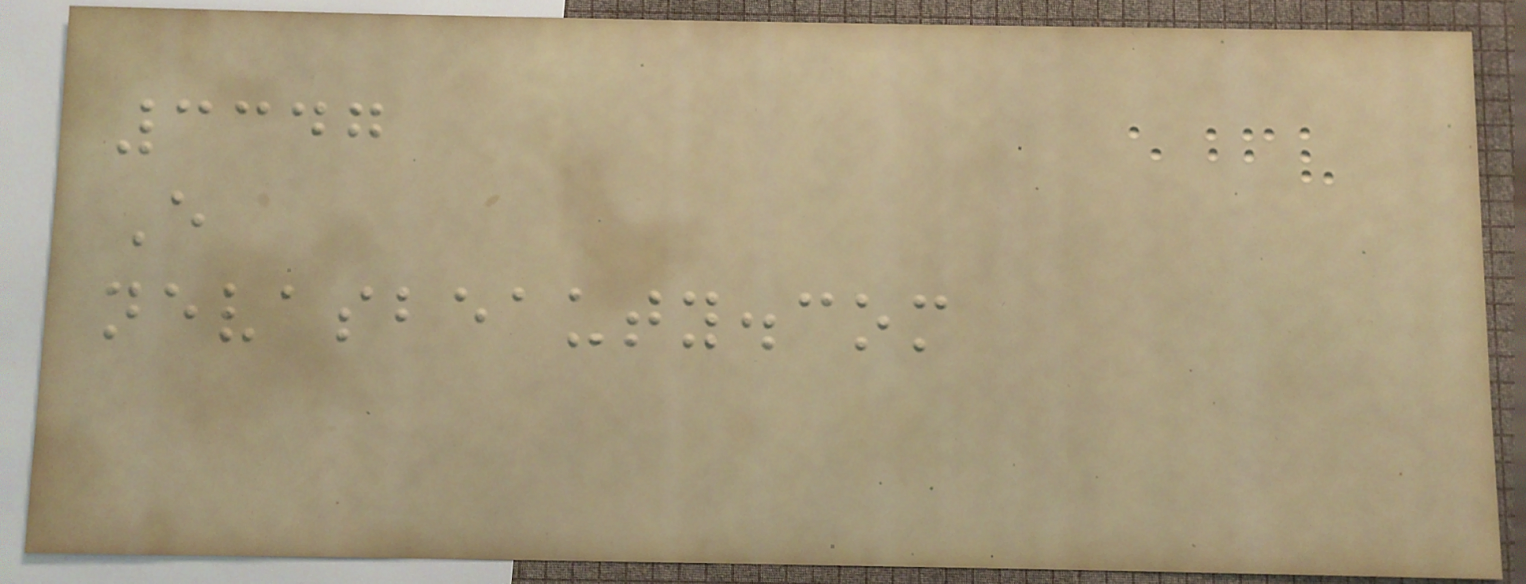3347
E
nevasbeauty.com
